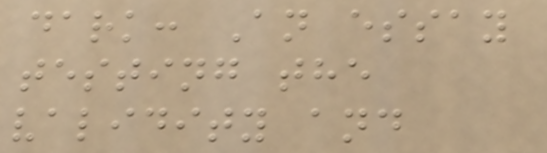dark: An essay
testing the
validity and
